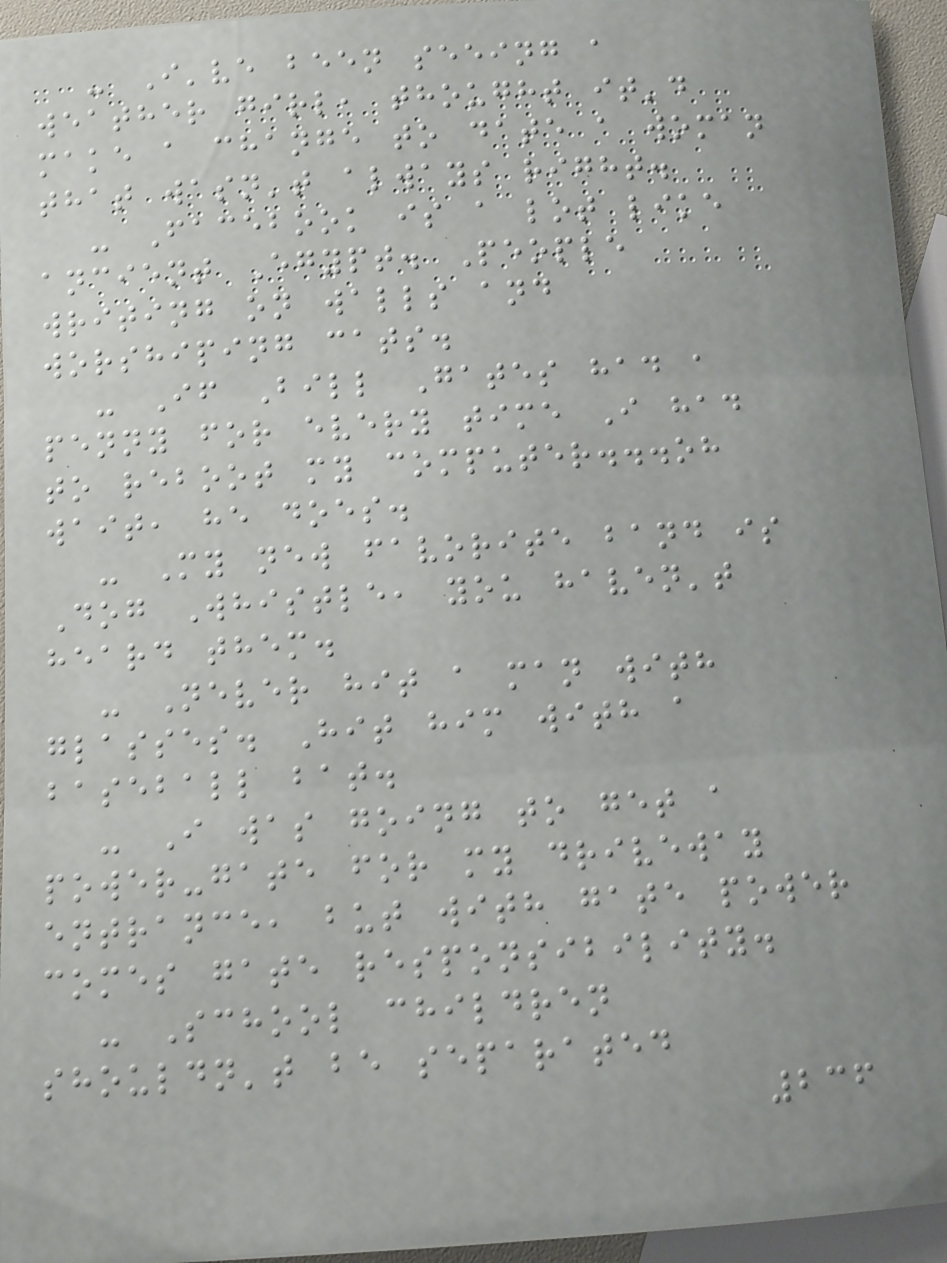- I've been seeing a
weather girl, thought it'd
make a change to date a woman
that wasn't always right.
- Facebook is a lot like
ancient Egypt. People
writing on walls and
worshiping cats.
- If Bill Gates had a
penny for every time I had
to reboot my computer...oh
wait, he does.
- My new favorite band is
Dog Whistle, you haven't
heard them.
- Never hit a man with
glasses. Hit him with a
baseball bat.
- I was going to get a
power-gate for my driveway
entrance, but with gate power
comes gate responsibility.
- School children
shouldn't be separated
236
